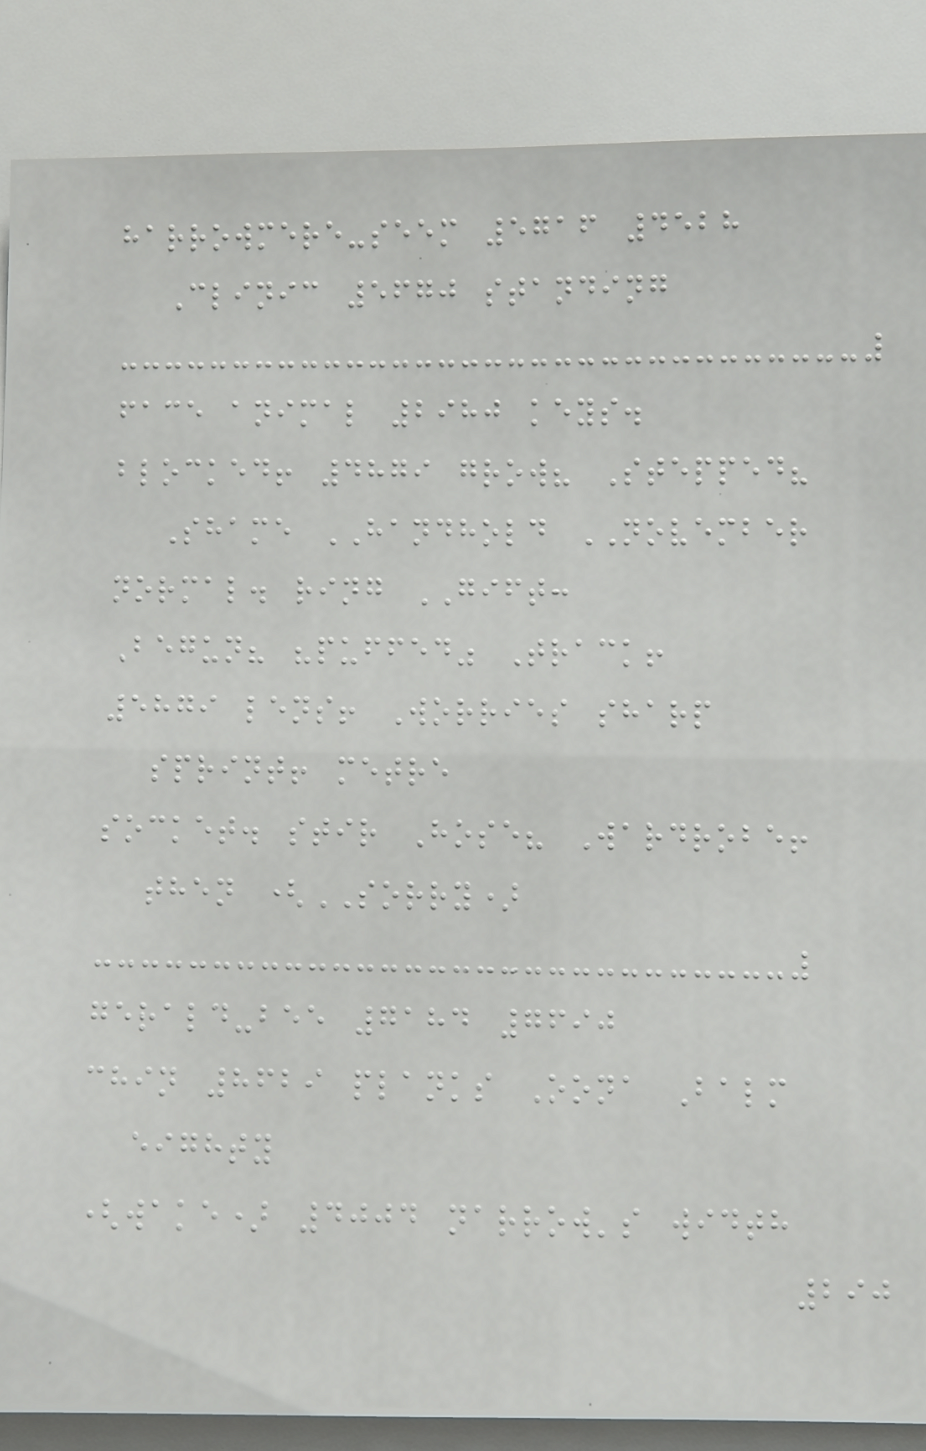harrowmere-seem 5716 4528
Clinic 5670 standing
face animal 2980 keys.
blocked! 4879 grow? Stepped?
Shame HANDHOLD NOVEMBER
normal. ring GIFT:
Begun? "puffed" Track!
5879 lens! Worries sharp
sprint! metre
socket. stir Hose? Wardrobe!
then (SORRY)
gerald-bee 7184 7690
chin 8629 planks Oona Balm
eighty
(wake) 4004 narrow's width
290
